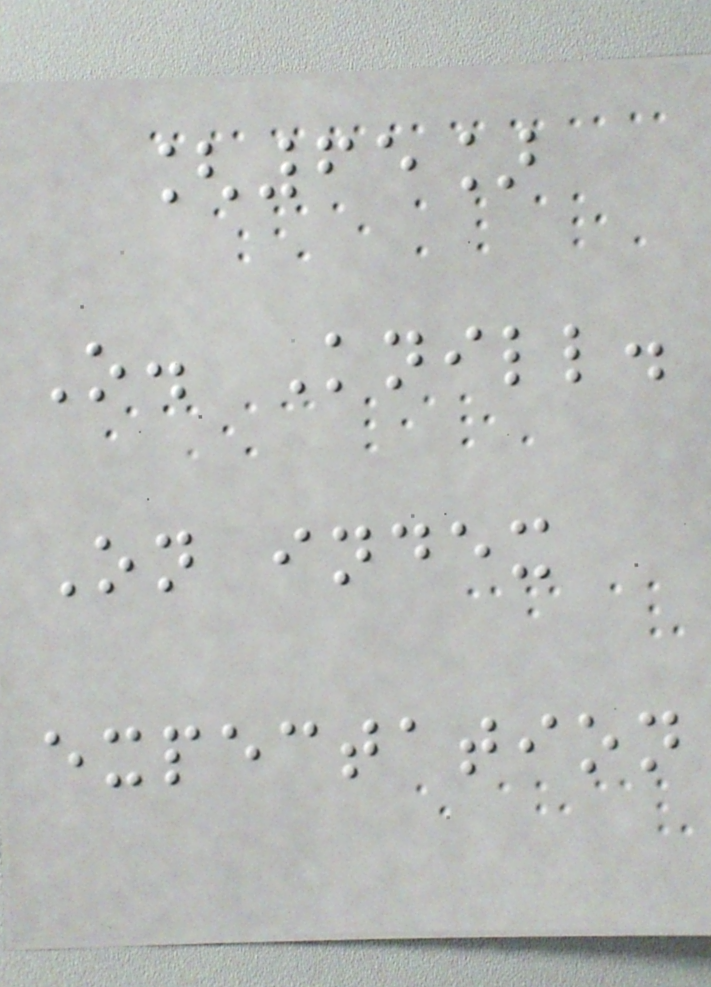[65]
O. Knill.
On index
expectation
